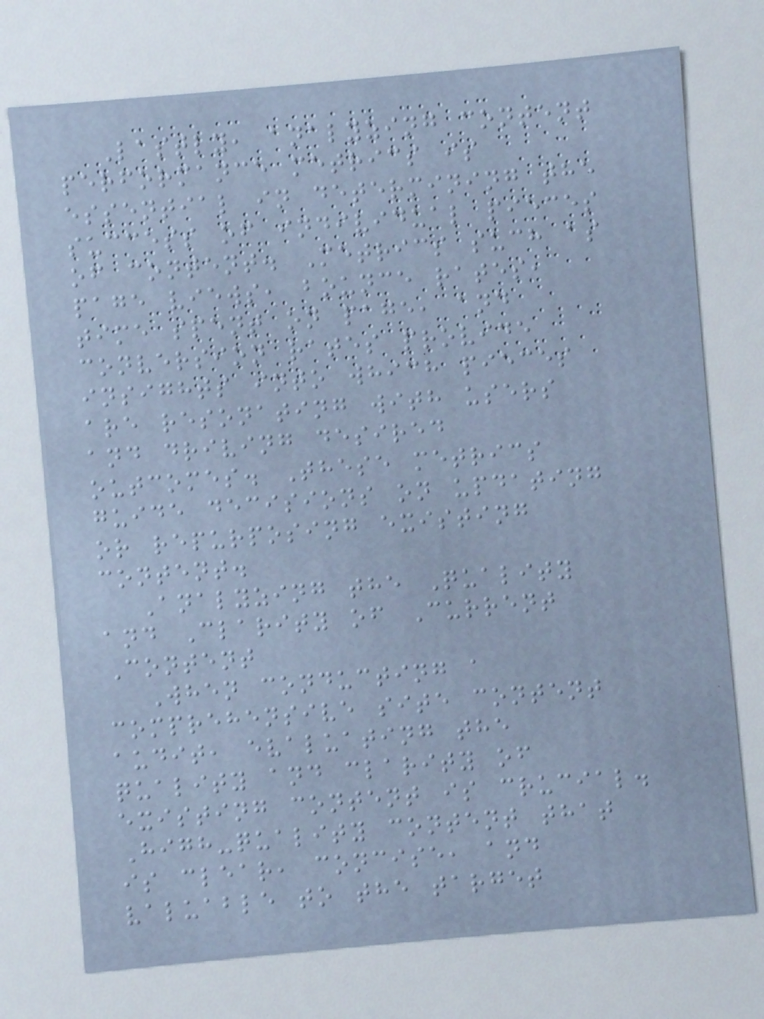Lastly, analyzing content
performance metrics is
essential in determining the
success of individual pieces
of content. Metrics such as
page views, bounce rates,
time spent on page, and
conversion rates provide
insights into which pieces
are resonating with users
and driving desired
outcomes. These metrics
guide decisions on updating
or repurposing existing
content.
Analyzing the Quality
and Clarity of Current
Content
When conducting a
comprehensive site content
audit, evaluating the
quality and clarity of
existing content is crucial.
High-quality content that
is clear, concise, and
valuable to the target
